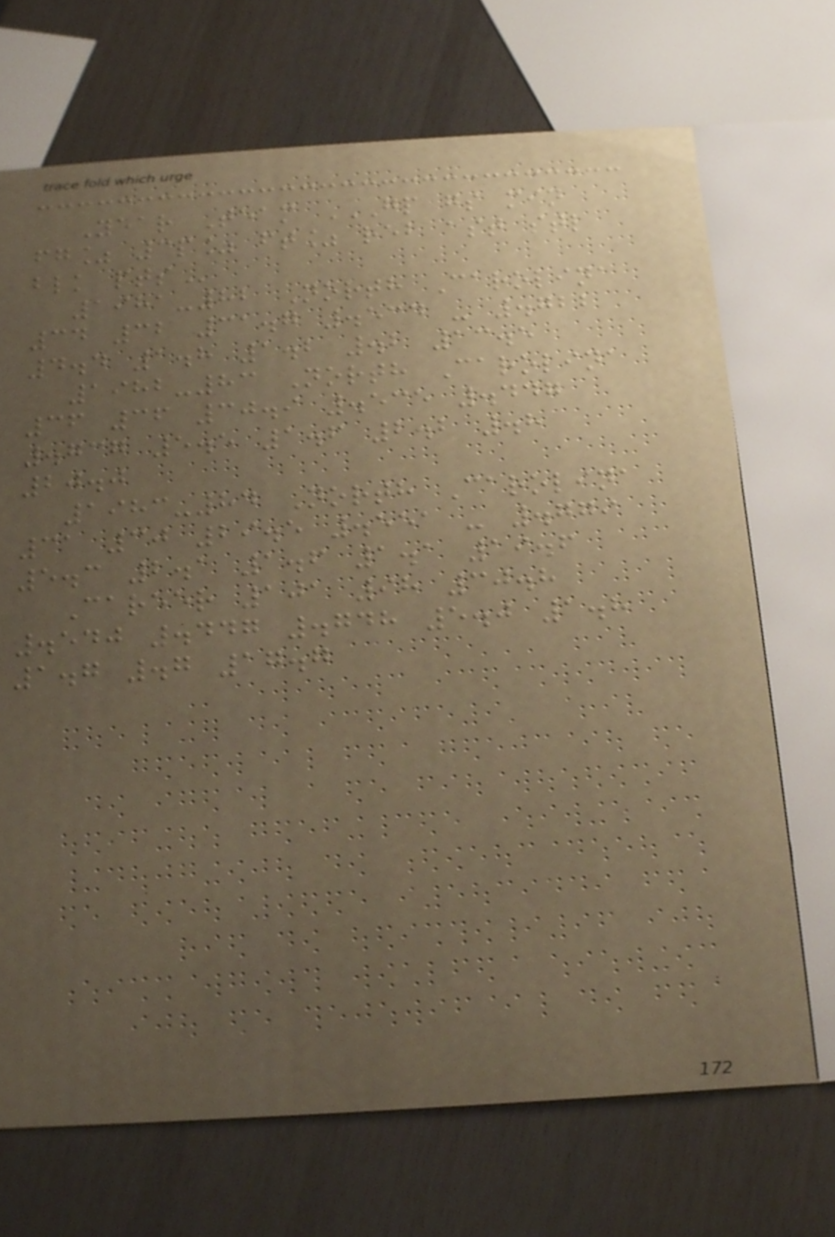Year Team GP GS MIN
FG% 3P% FT% REB AST STL
BLK PTS
1981-82 North Carolina
34 32 31.7 .534 - .722
4.4 1.8 1.2 .2 13.5
1982-83 North Carolina
36 36 30.9 .535 .447
.737 5.5 1.6 2.2 .8
20.0
1983-84 North Carolina
31 30 29.5 .551 - .779
5.3 2.1 1.6 1.1 19.6
Career 101 98 30.8
.540 .447 .748 5.0 1.8
1.7 .7 17.7
